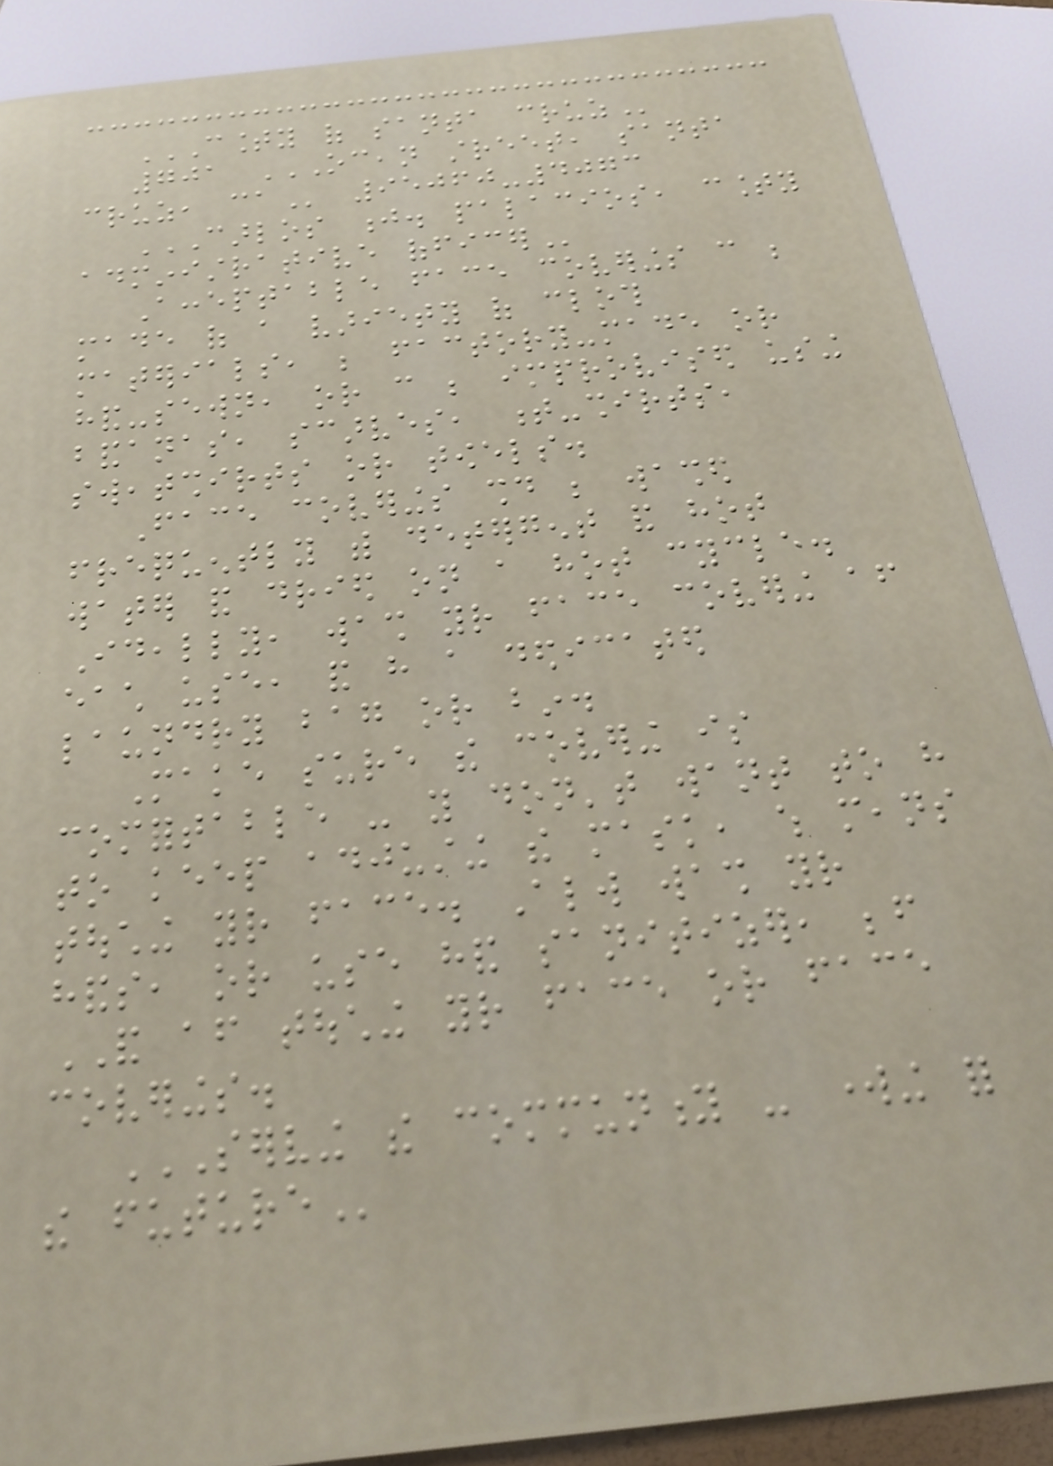COUNTY OF SANTA CRUZ
701 OCEAN STREET, SANTA
CRUZ, CA 95060-4073
CARLOS J. PALACIOS, COUNTY
ADMINISTRATIVE OFFICER
Acceptable face coverings can be
made of a variety of cloth
materials, be factory-made or
hand-sewn, or can be improvised using
bandanas, scarves, t-shirts,
sweatshirts or towels.
Face coverings should be washed
frequently with detergent and hot
water and dried on a hot cycle.
Ideally, wash your face covering after
each use, and have a dedicated
laundry bag or bin.
Make sure the covering is
comfortable - you don't want to have
to keep adjusting the mask, which means
touching your face. Always wash your
hands, or use hand sanitizer, before
AND after touching your face or face
coverings.
SERVING THE COMMUNITY - WORKING FOR
THE FUTURE
